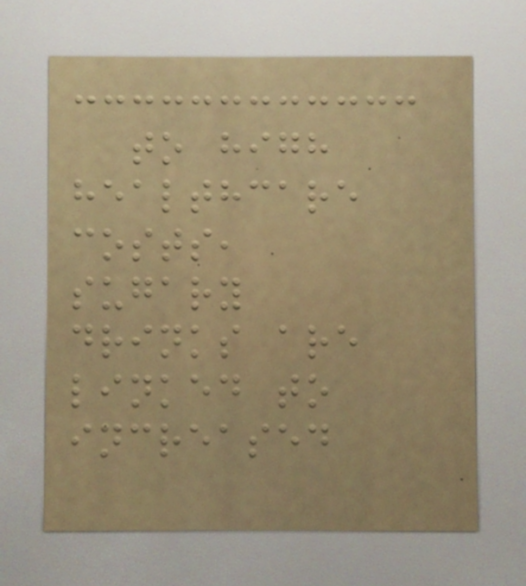to high
healthcare
costs,
sugary
drinks are
linked to
increased
